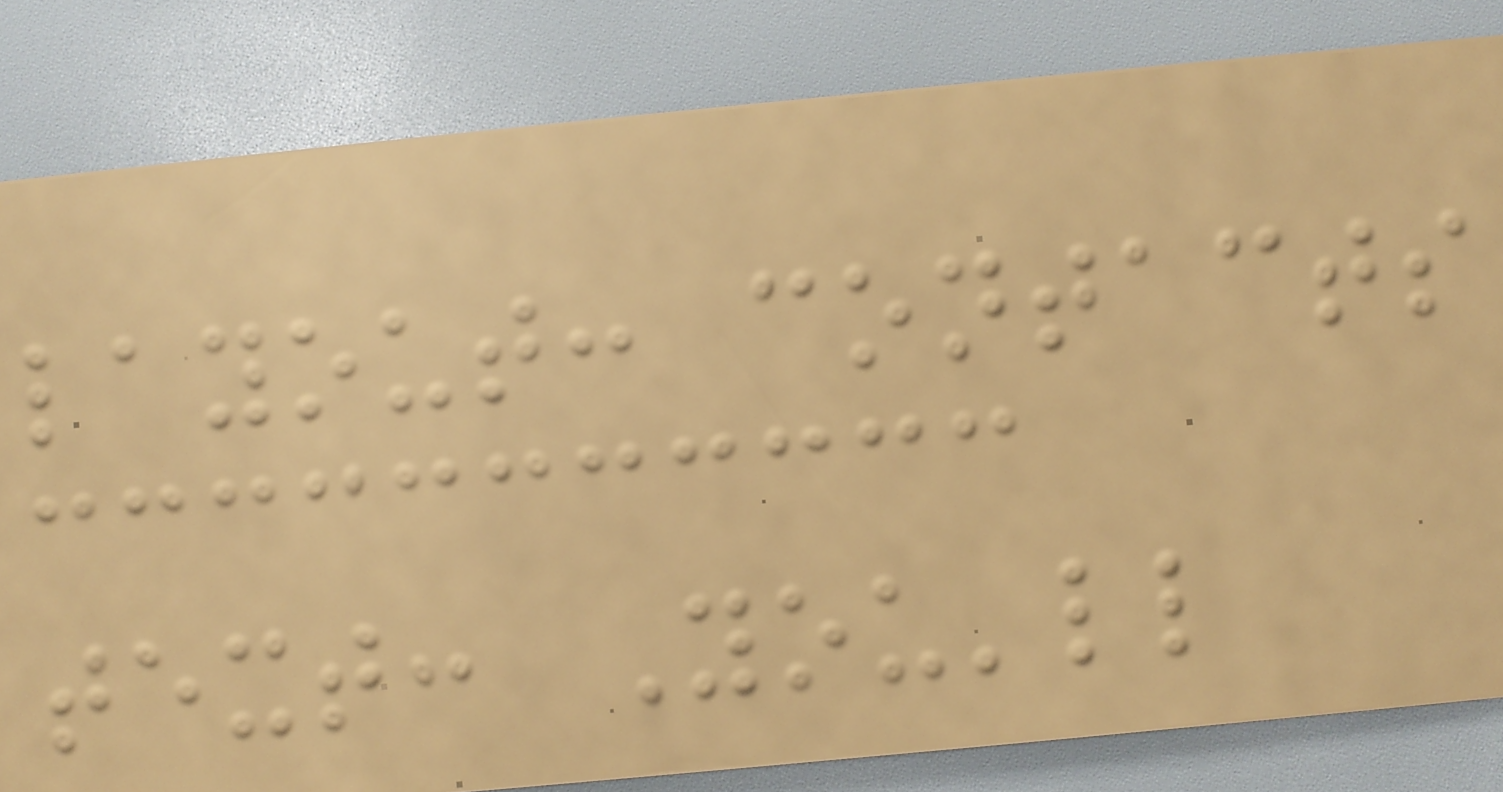layout: contacts
text: You'll
